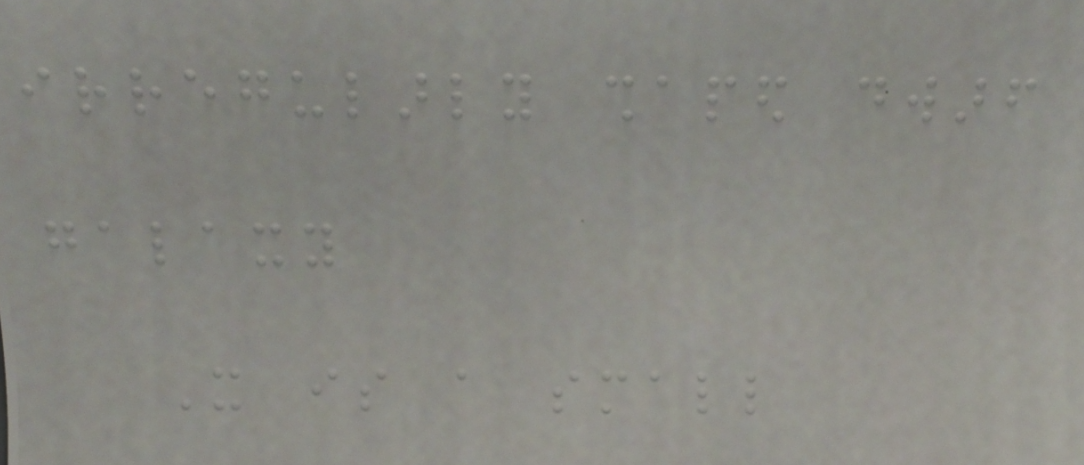irregularly shaped dwarf
galaxy
It is a small
